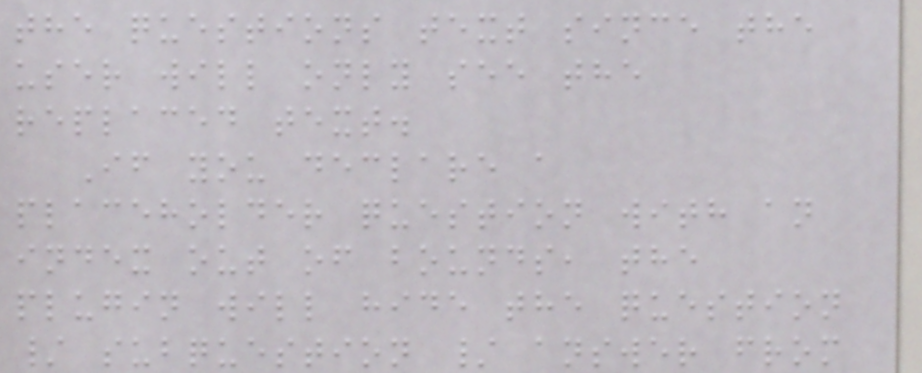the questions text since the
user will only see the
replaced text.
If you declare a
placeholder question with an
index out of bounds, the
plugin will hide the question
/ subquestion / answer from
